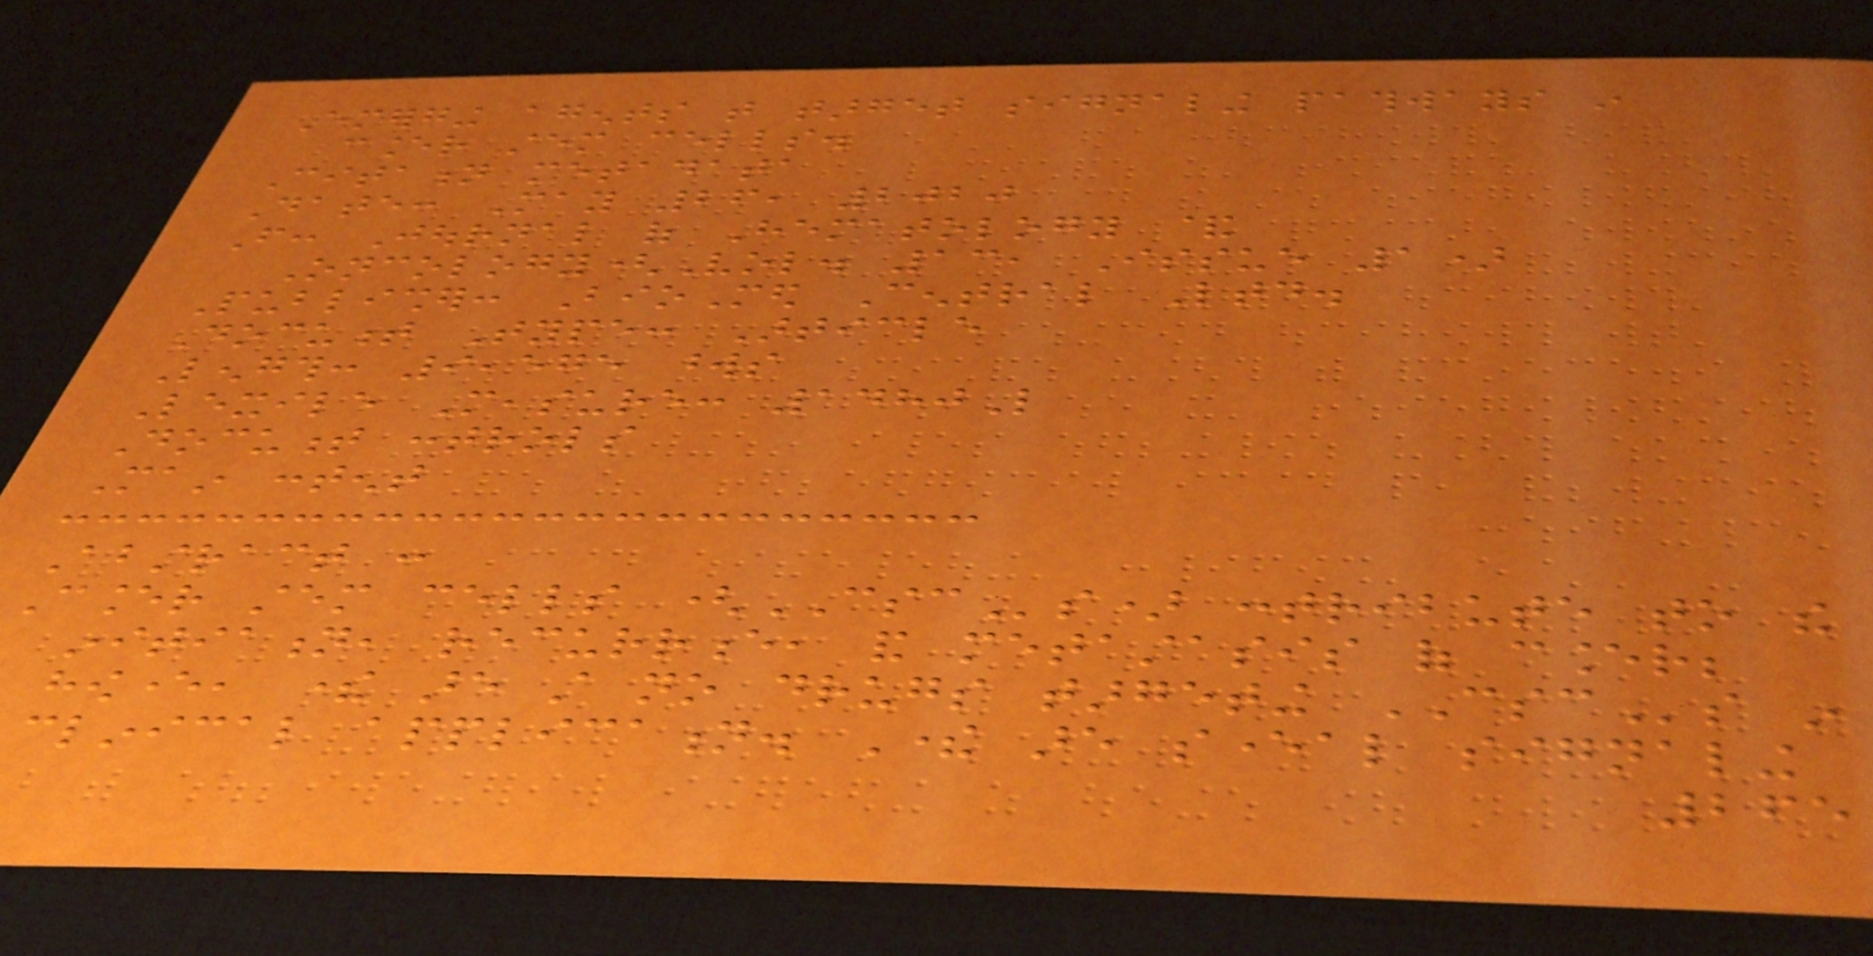Emerging agents that target signaling pathways in
cancer stem cells.
Citation metadata
Date: May 26, 2020
From: Journal of Hematology &
Oncology(Vol. 13, Issue 1)
Publisher: BioMed Central Ltd.
Document Type: Article
Length: 9,575 words
Lexile Measure: 1480L
Document controls
Main content
Abstract :
Cancer stem cells (CSCs) contribute to the
initiation, recurrence, and metastasis of cancer;
however, there are still no drugs targeting CSCs in
clinical application. There are several signaling
265
